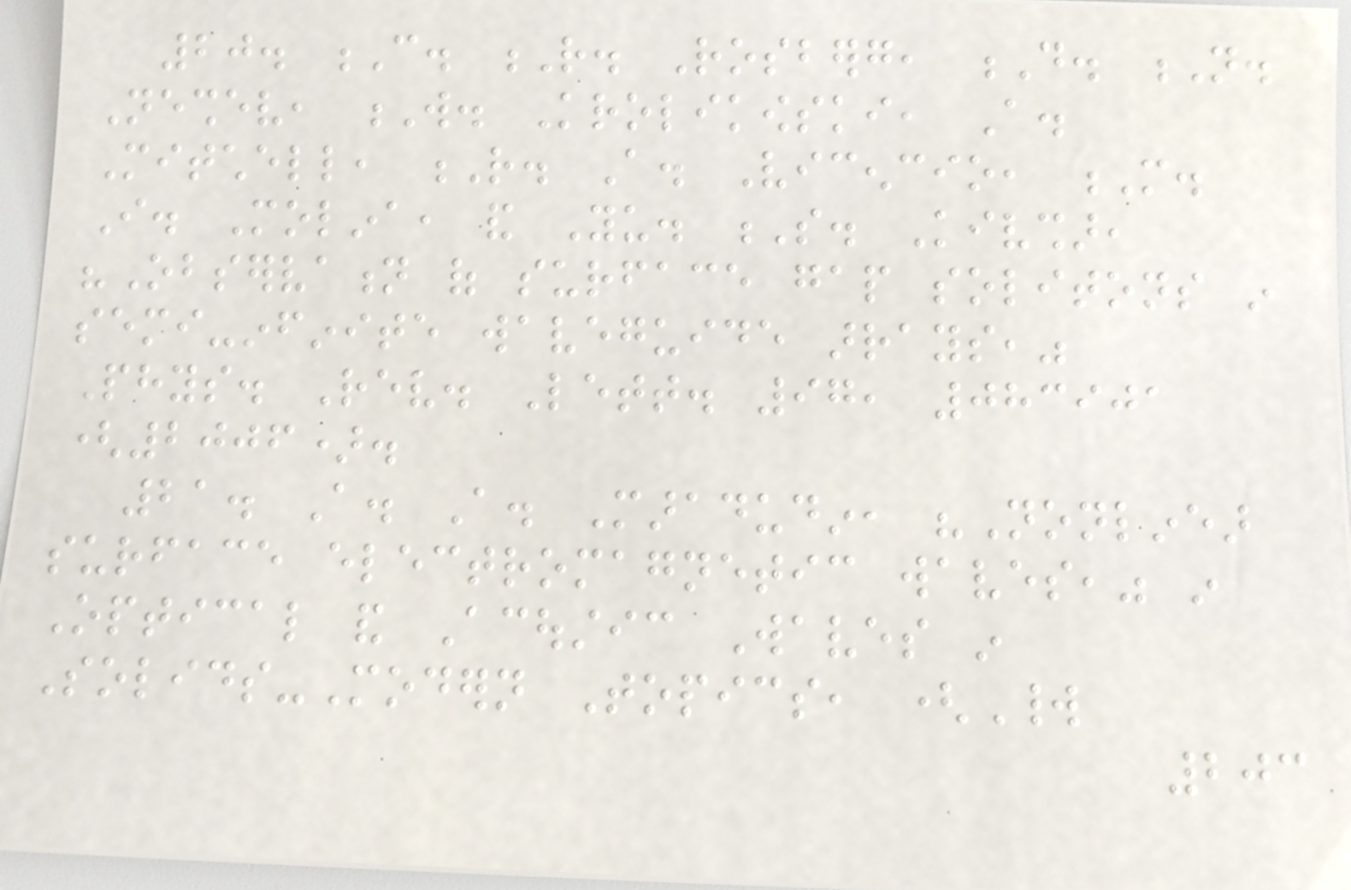20. C. R. Rosberg, D. N.
Neshev, W. Krolikowski, A.
Mitchell, R. A. Vicencio, M.
I. Molina, and Yu. S. Kivshar,
"Observation of surface gap solitons in
semi-infinite waveguide arrays,"
Phys. Rev. Lett. 97, 083901
(2006).
21. A. A. Maradudin, "Nonlinear
surface electromagnetic waves," in
Optical and Acoustic Waves in
Solids-Modern Topics, (World
203
